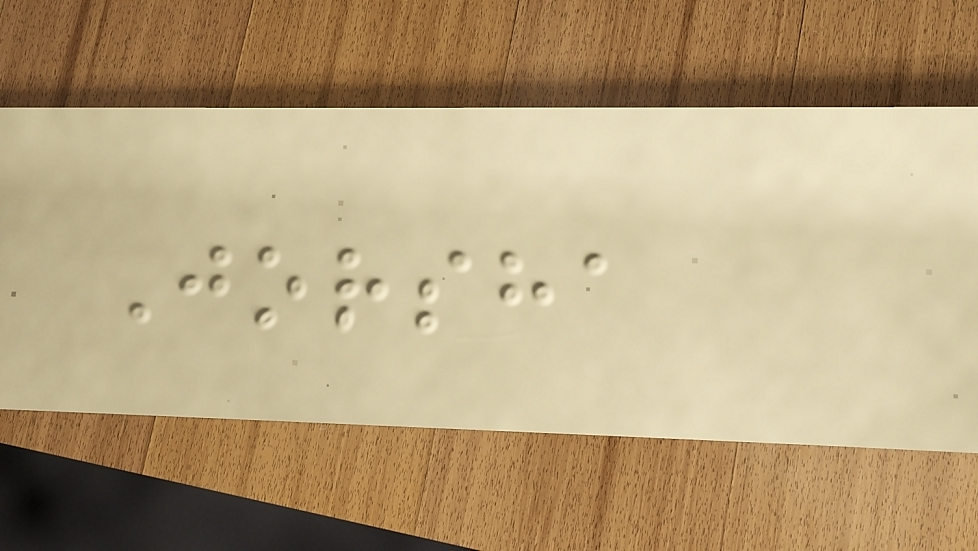Jorsha
